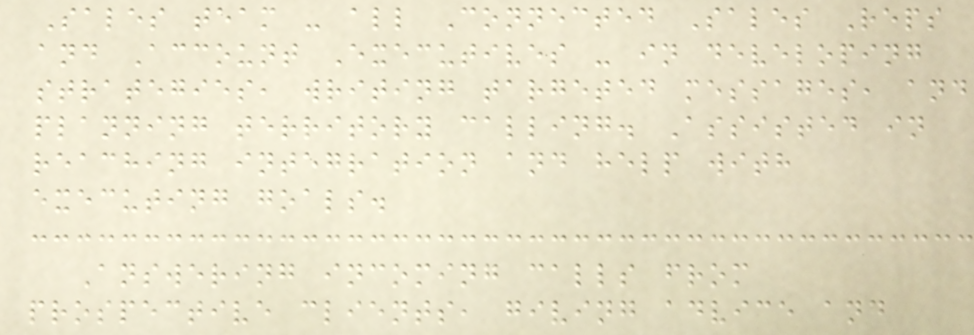Sales team - all Connected Sales Reps
and Account Executives - in developing
strategies, writing targeted messages, and
planning territory calling. Assisted in
reaching integration and help with
executing goals.
Answering incoming calls from
prospective clients, giving advice and
